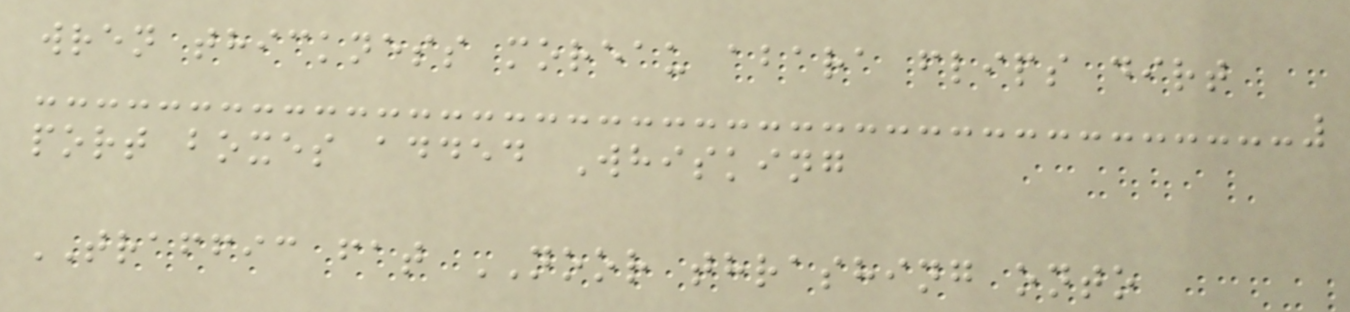wren thickness moreau abara flips dirt
port boxes added Whisking
TRAFFIC fat NOOR thrashing onto
